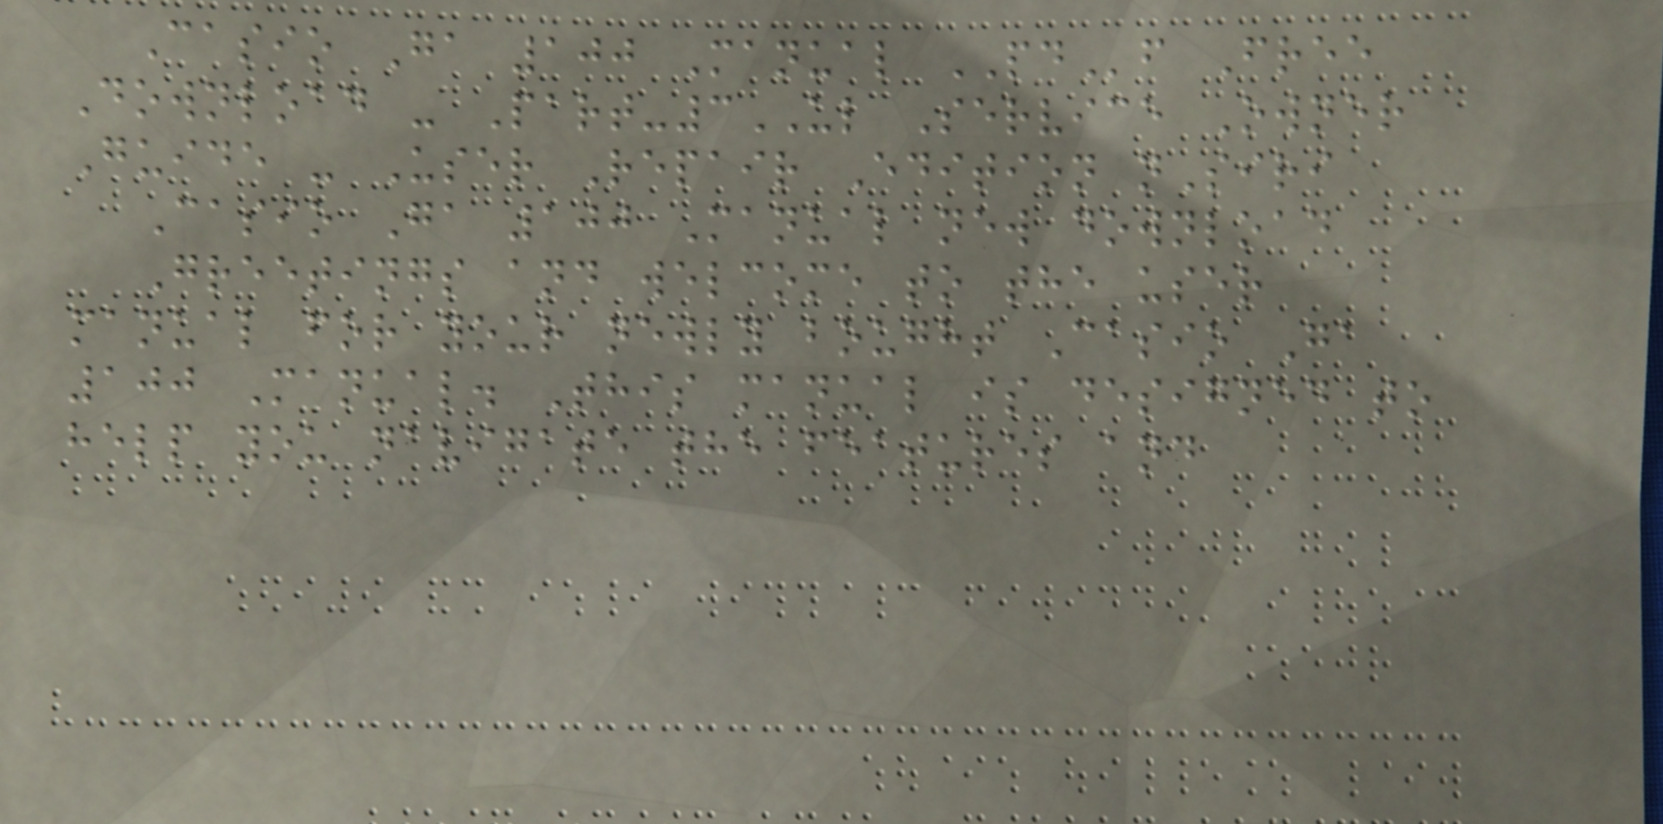Casio Ga 100 Manual PDf Free
Download - Part-3UL Service Owner
Guide - User Repair Edition nSiri
Casio Ga 100 Manual new download
Greetings and welcome to the user
manual for your newly bought Casio Ga
100 Manual. This manual is designed to
help you navigate the features and
